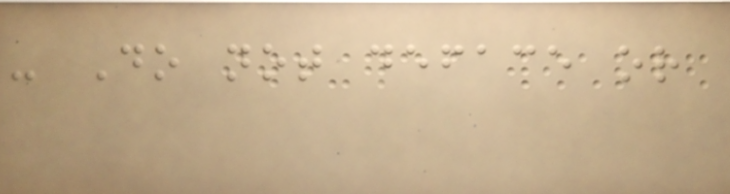- Do not deface or
